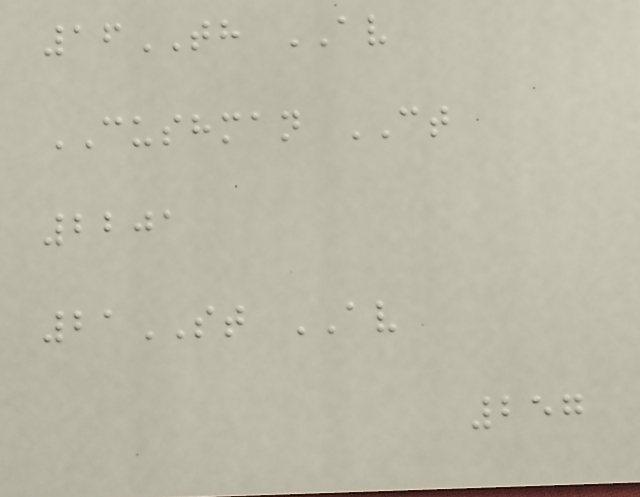16TH AV
CUSHMAN CT
2201
21ST AV
257
